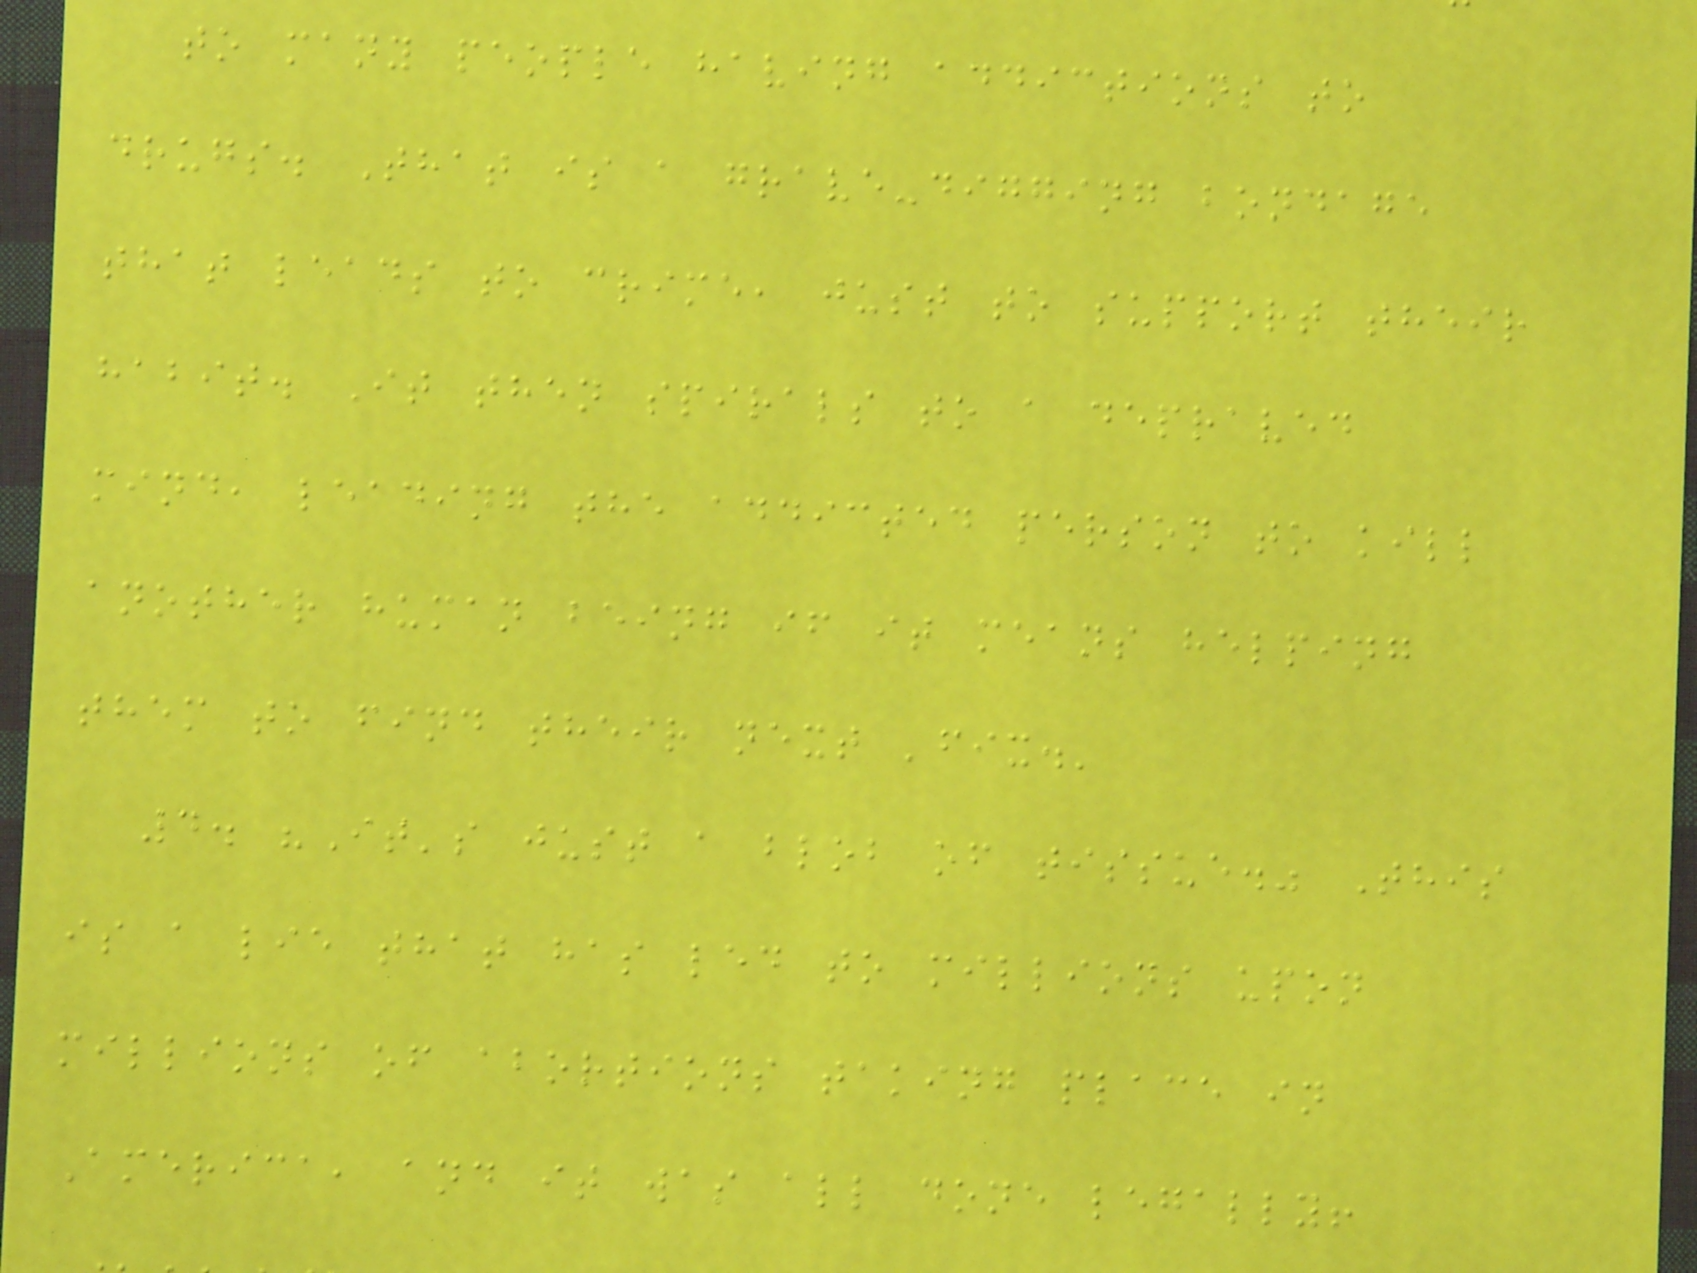to many people having addictions to
drugs. That is a grave-digging bondage
that leads to crime, just to support their
habit. It then spirals to a depraved
mind, leading the addicted person to kill
another human being if it means helping
them to find their next 'fix.'
4. "It's just a blob of tissue." This
is a lie that has led to millions upon
millions of abortions taking place in
America, and it was all done legally!
